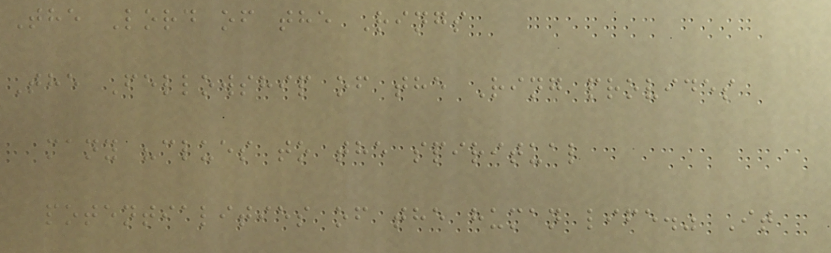The Lord of the Rings
The Fellowship of the Ring provides
many "clues to the spiritual
potentialities of the human life." It
